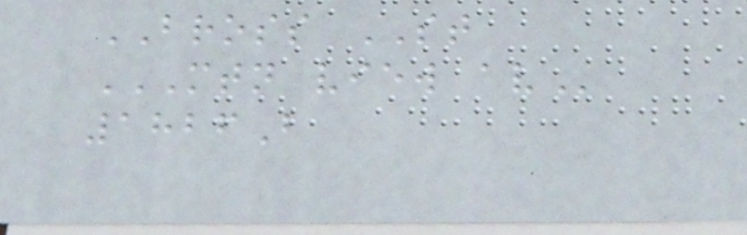BROSS ST
MTN VIEW AV
1826B
